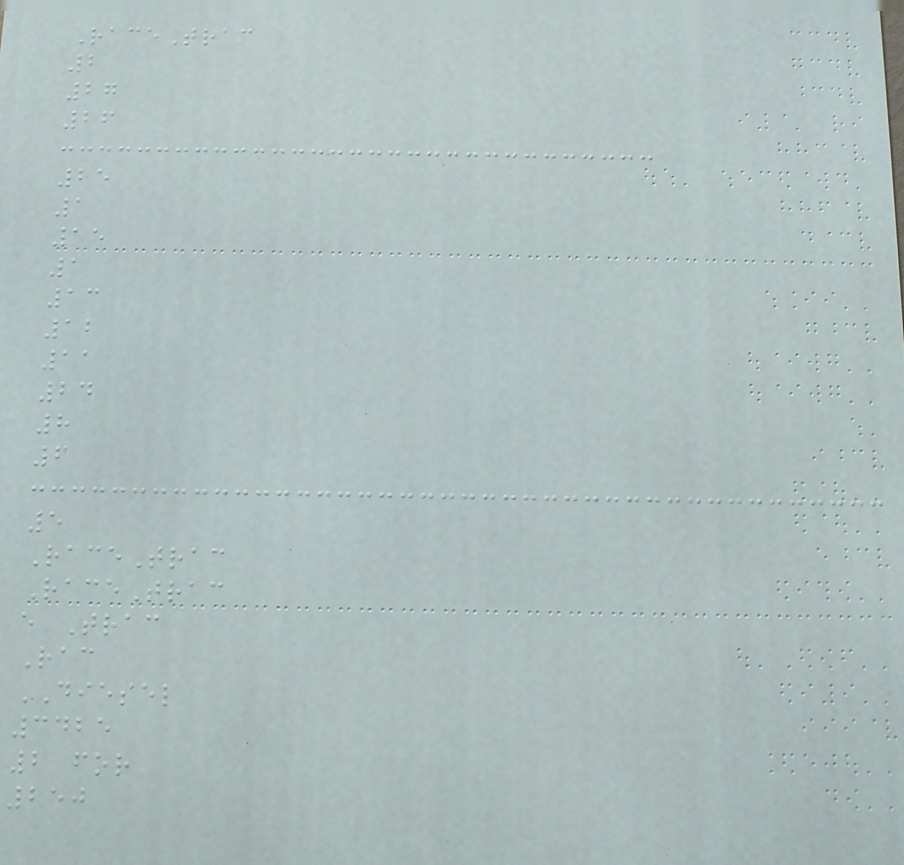RaceTrac
2
27
26
25
1
15
1
13
12
11
24
8
6
5
RaceTrac
RaceTrac
e Trac
Rac
DIESEL
3425
2 for
250
